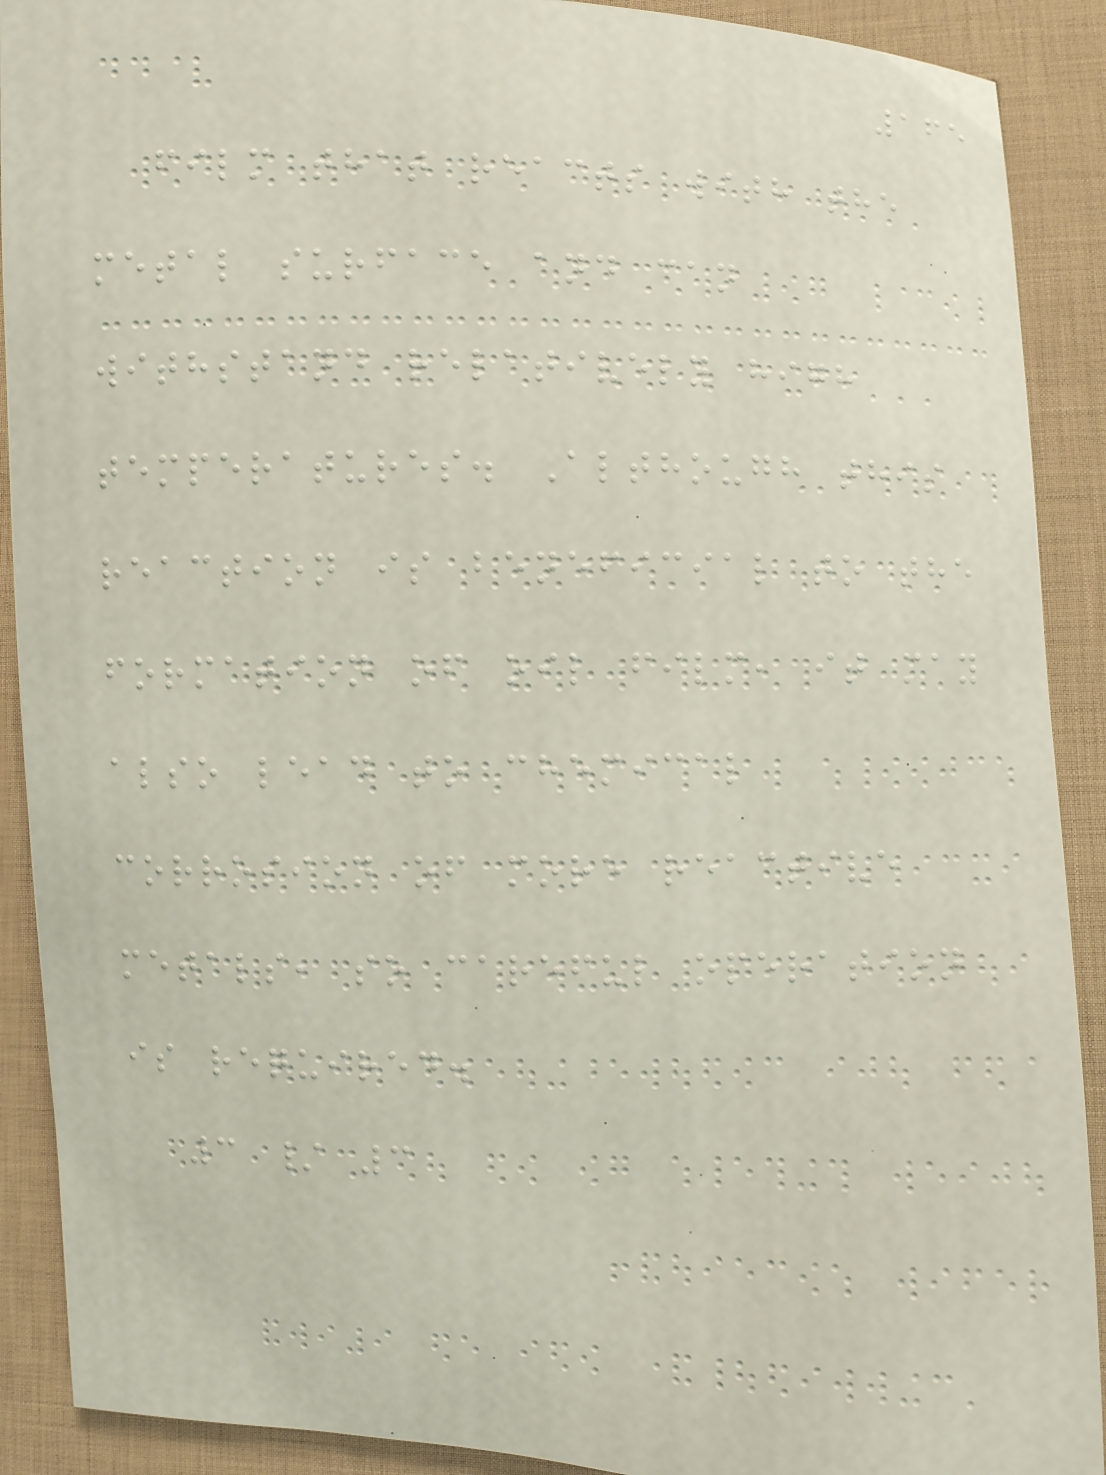165
film that reacts with the
metal surface and can
withstand relatively high
temperatures. Although this
reaction is beneficial to the
formation of oil film, it may
also lead to chemical
corrosion of more reactive
metals, so careful operation
is required.
3 / 3
